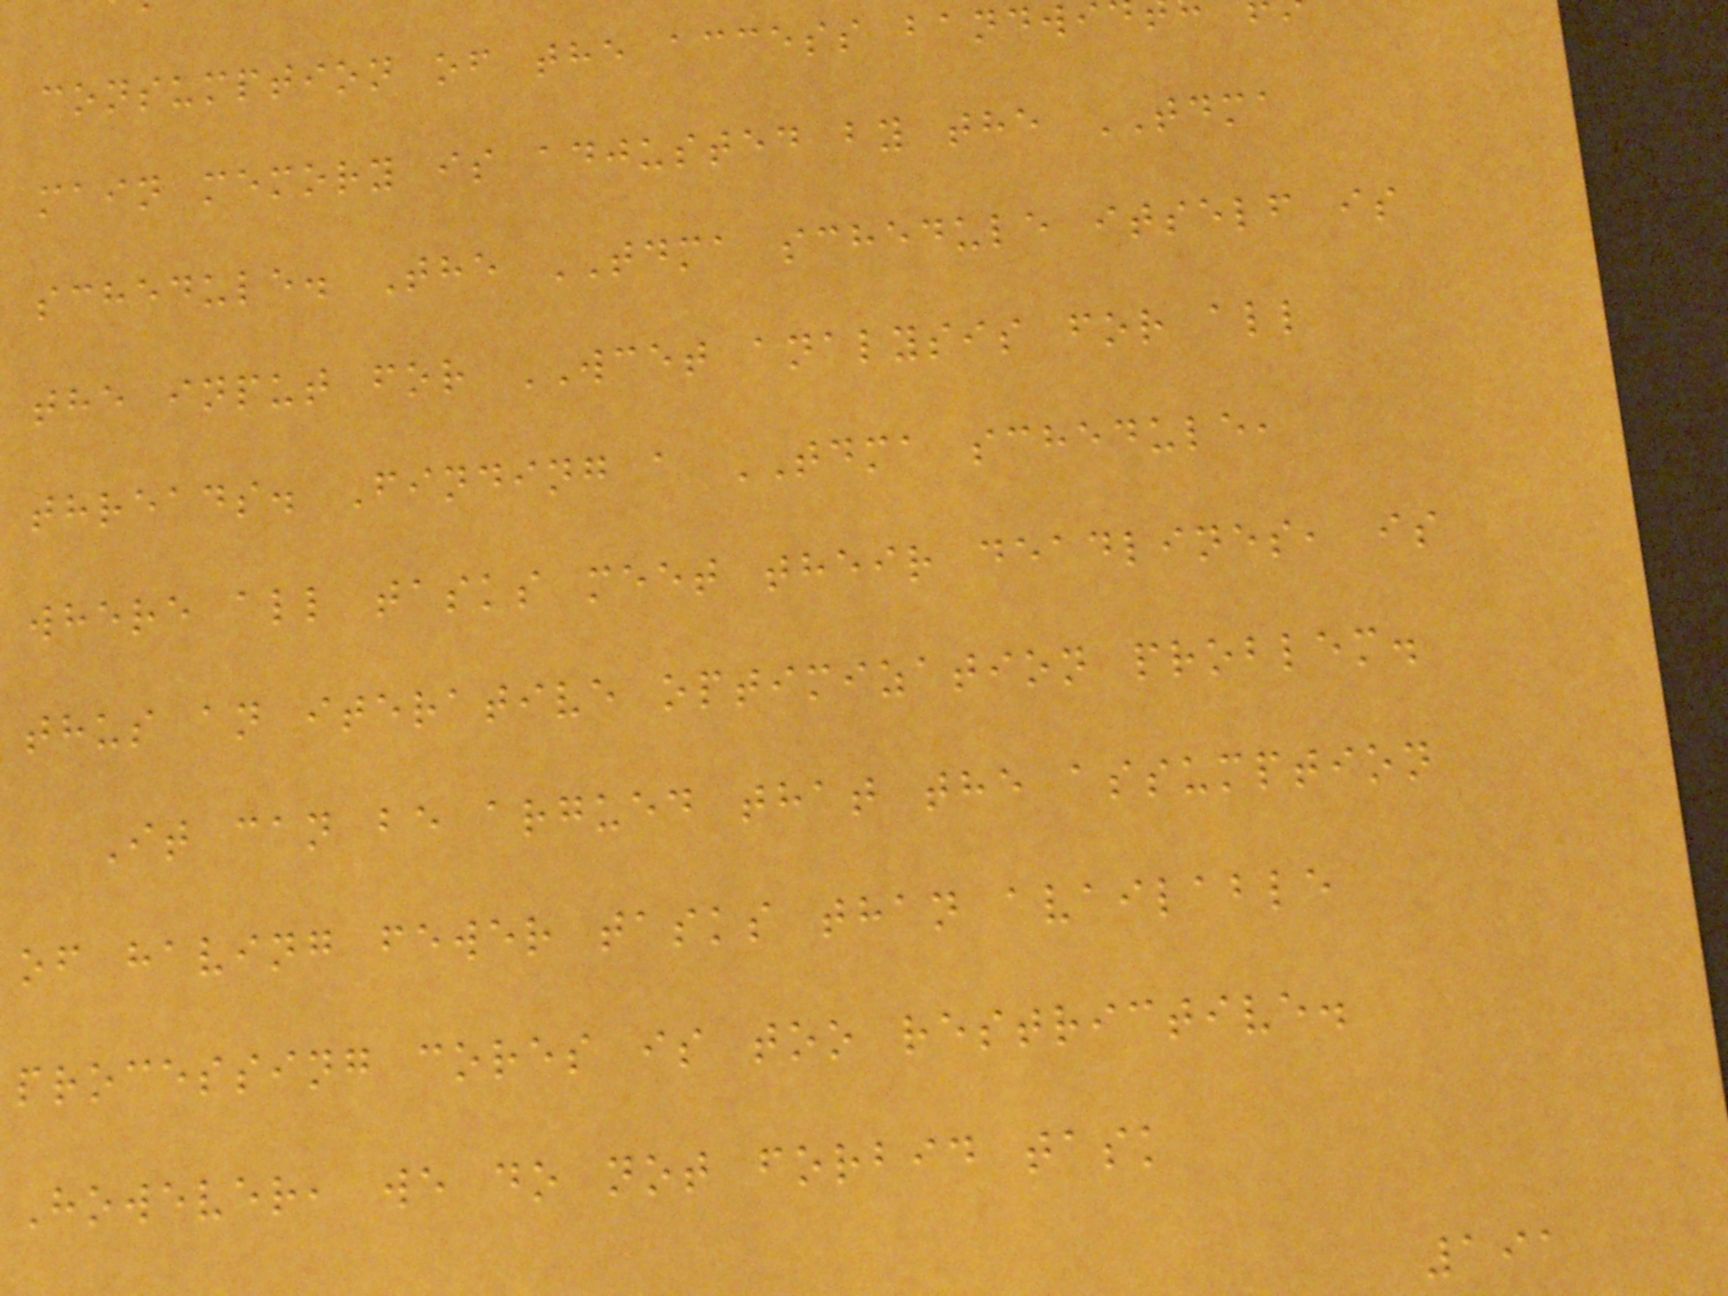consumption of the access bandwi
main memory is adjusted by the TDMA
schedule. The TDMA schedule itself is
the input for WCET analysis for all
threads. Finding a TDMA schedule,
where all tasks meet their deadlines, is
thus an iterative optimization problem.
It can be argued that the assumption
of having fewer tasks than available
processing cores is too restrictive.
However, we do not forbid task
191
